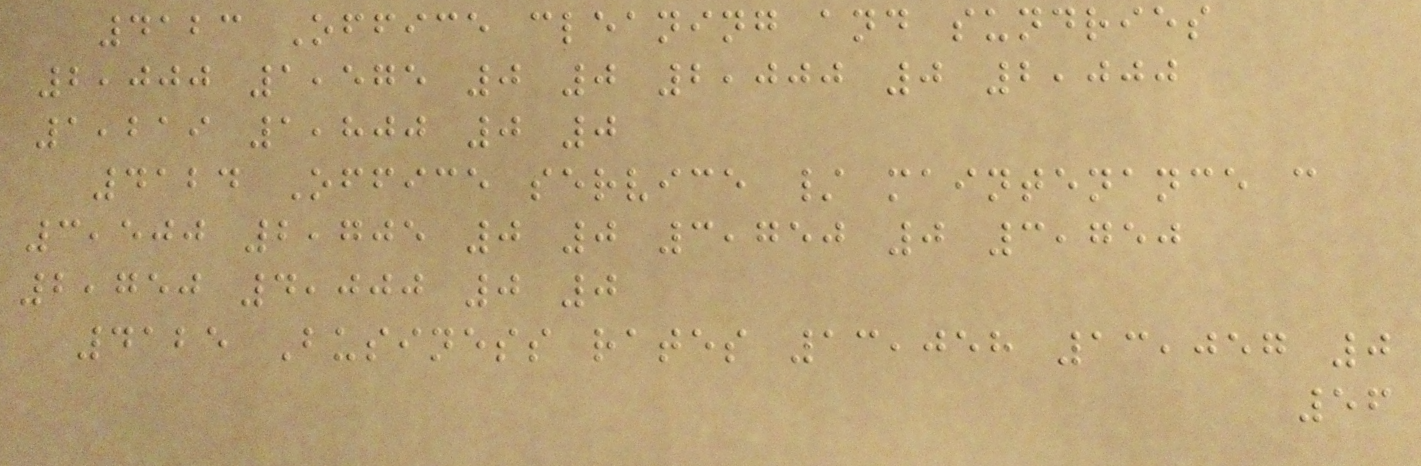4123 Office cleaning and sundries
2,000 1,575 0 0 2,000 0 2,000
1,219 1,800 0 0
4124 Office service / maintenance c
3,500 2,705 0 0 3,750 0 3,750
2,750 4,000 0 0
4125 Business rates 13,058 13,057 0
56
